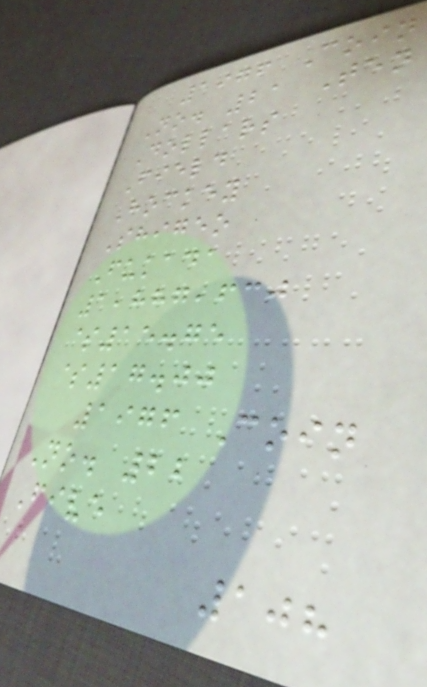1976 Coin
No. 21 Ten
Dollars
Field
Hockey
Shigeo
Fukada
1,887,630
$15.75
$17.00
1976 Coin
No. 22
Five
108
